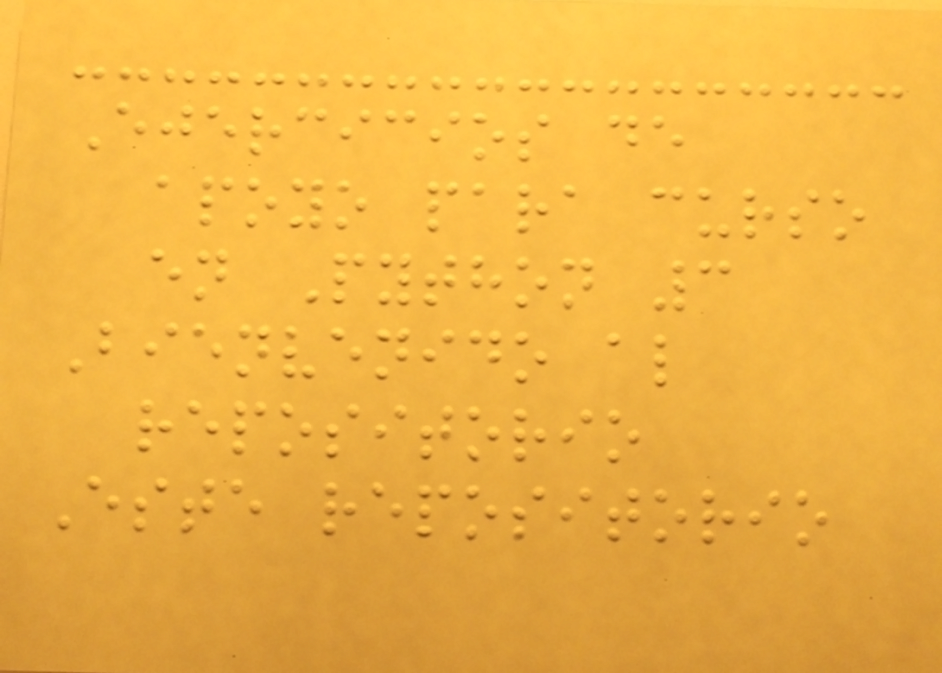Ejercicios de
apoyo para curso
en Python 3
Bienvenido al
repositorio
Este repositorio
